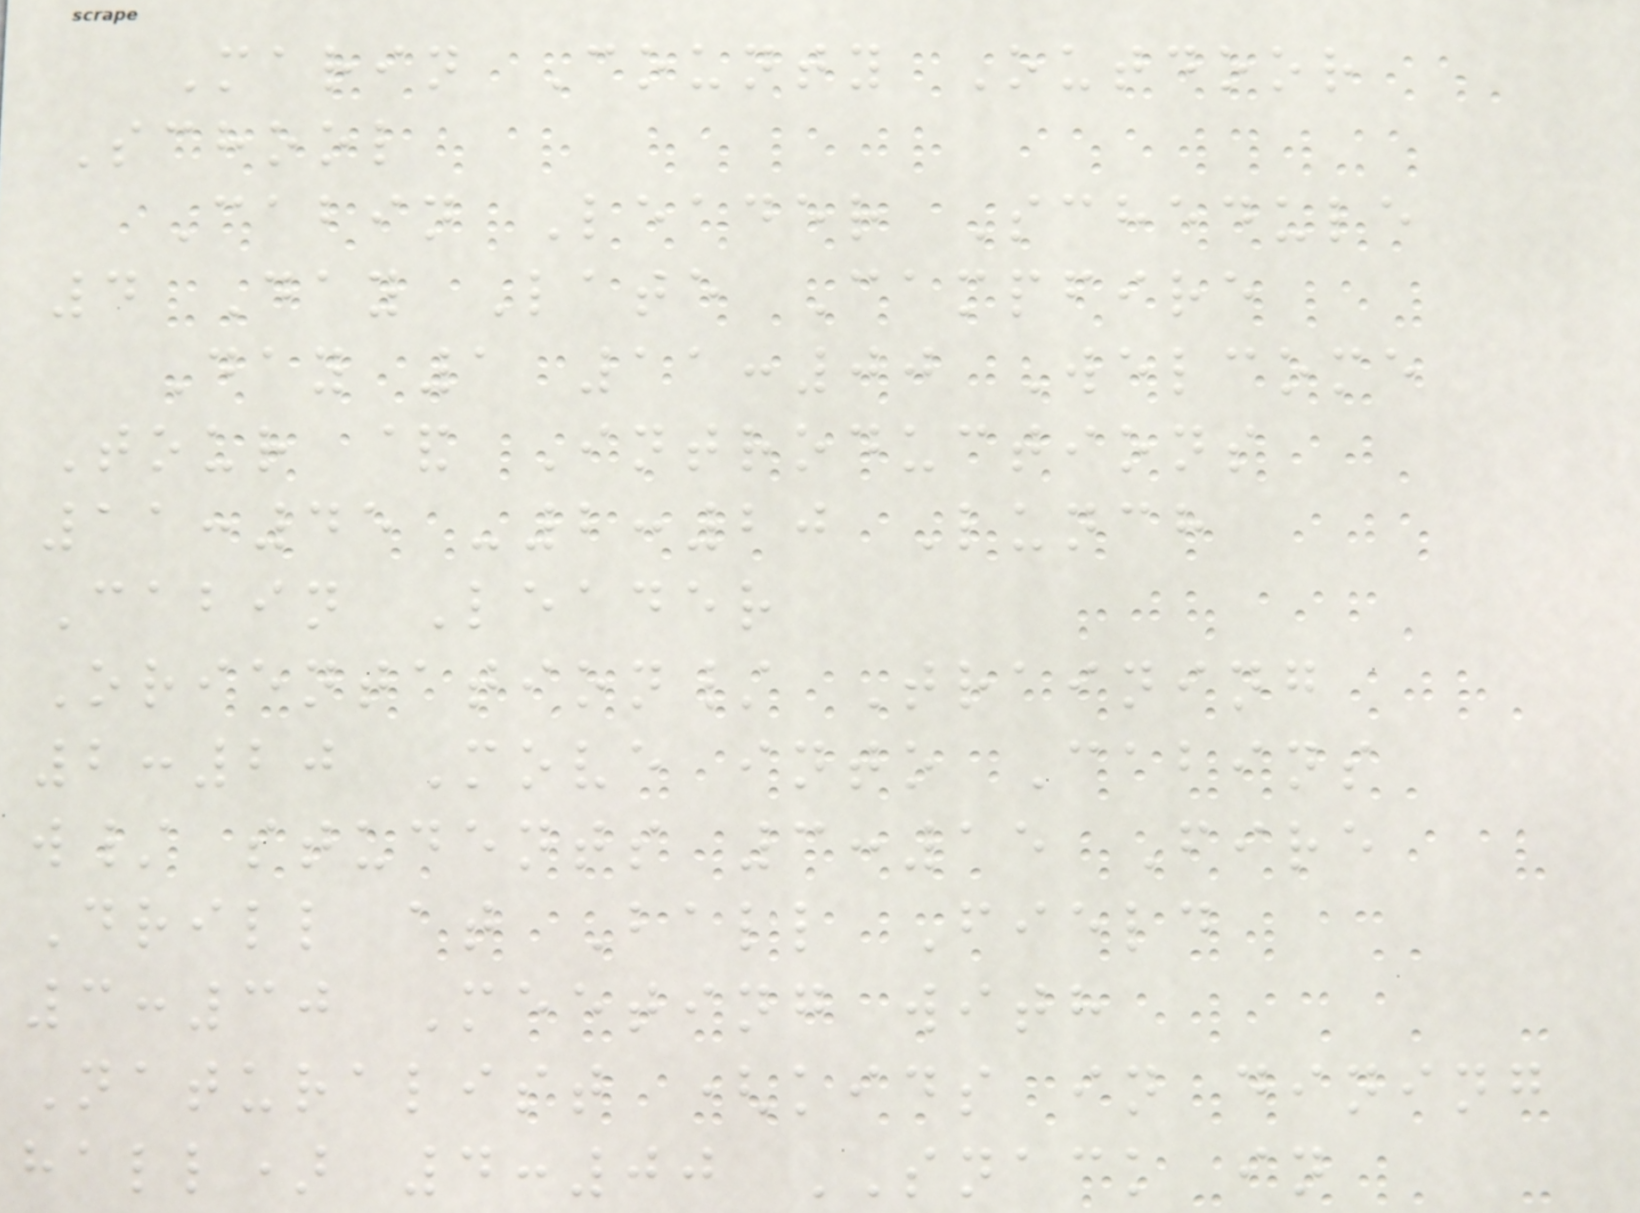Marin County Outdoor
School
Cabin Leader Schedule
4 Day Late Campfire
Day 1 11:00 Welcome
Tour & Introductions
11:45 -2:20 Lunch
Cabin Leader
Orientation/ Training
2:20 Move into Cabins
w/ students 3:15 Fire
Drill at Ball Field
3:30 Meeting with
Naturalist (kids in dining
hall) 4:00 SNACK in
